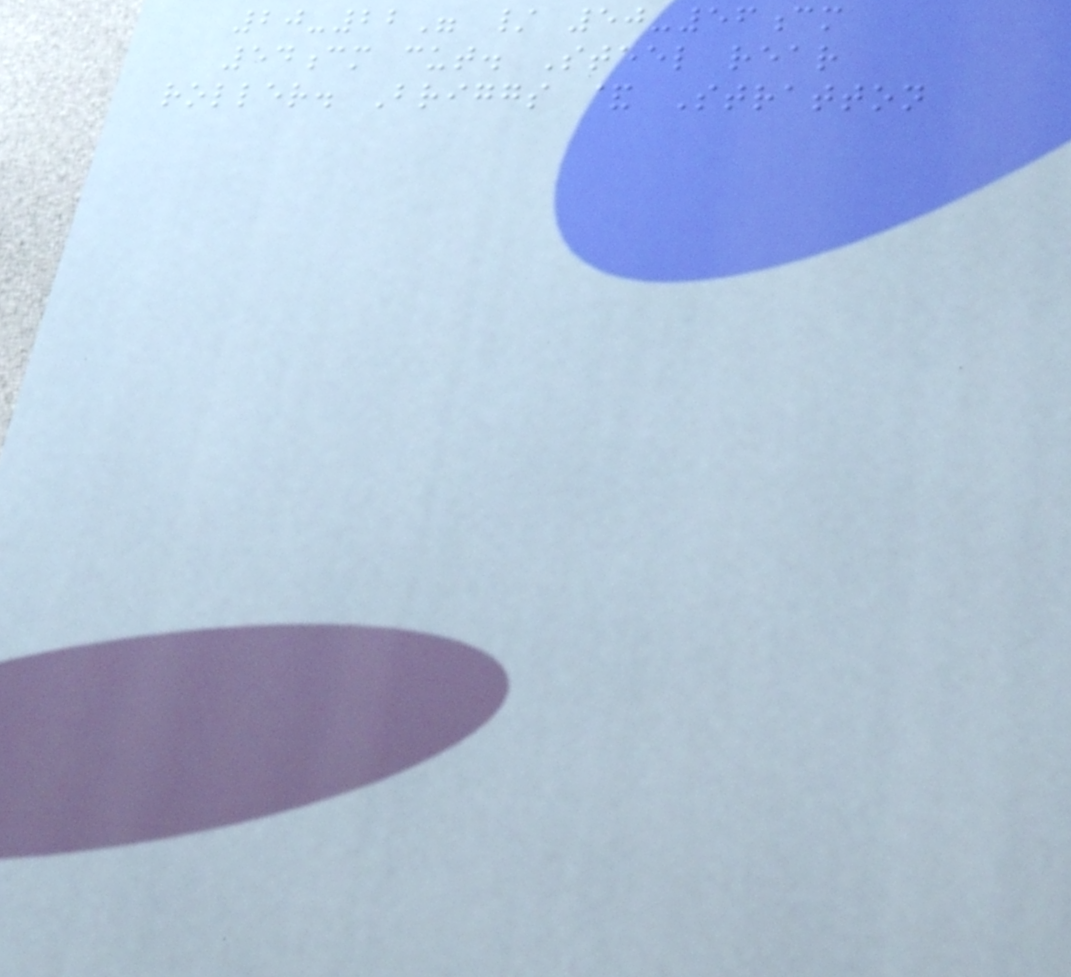20-22" / 50-56cm
54cm cut. Steel rear
roller. Briggs & Stratton
